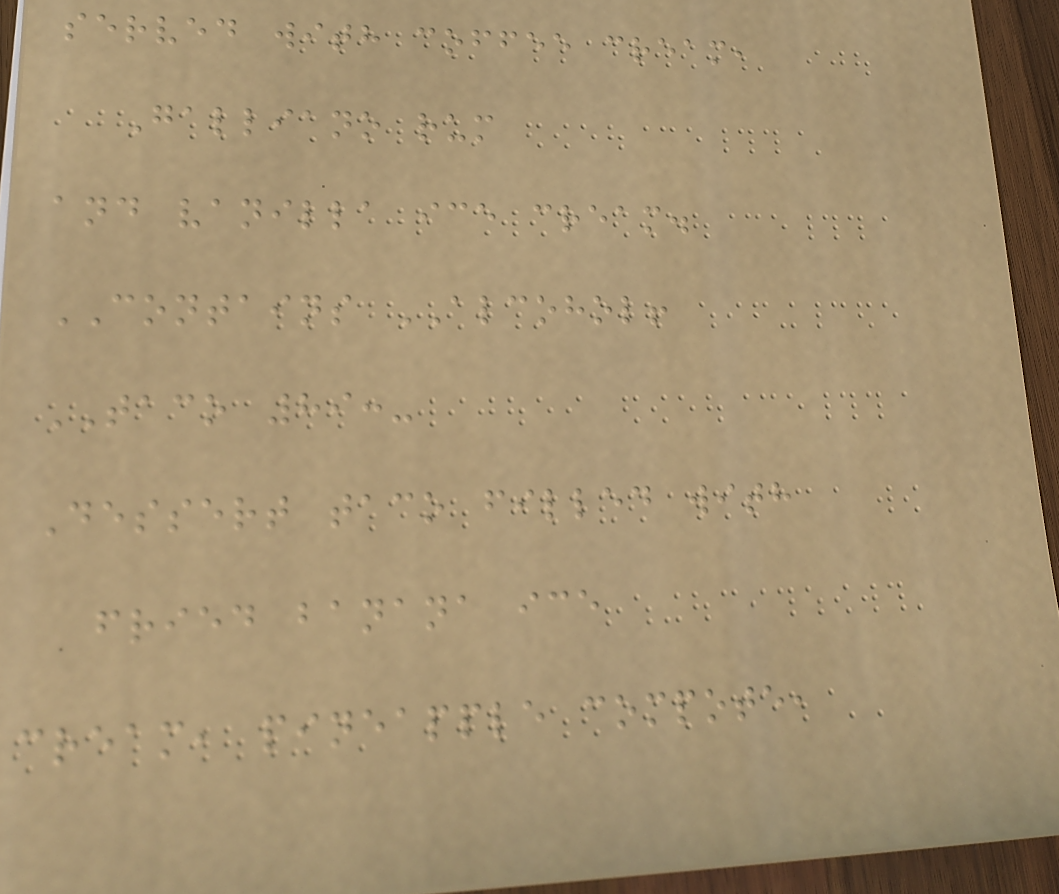served with coffee cream,
Galliano rum
and vanilla ice cream.
CONTAINS ALCOHOL!
TACO 89:-
Dessert taco filled with
fried banana ice
cream, pineapple compote,
